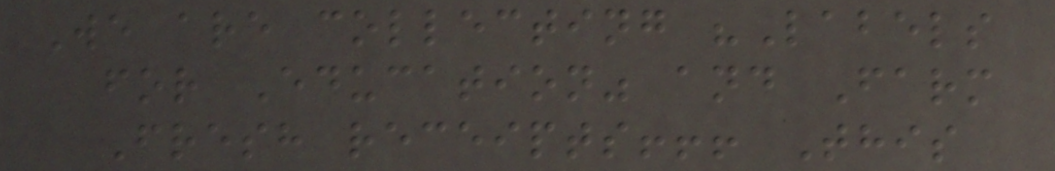We are collecting "Labels
for Education" and Farm
Fresh receipts!!! This
